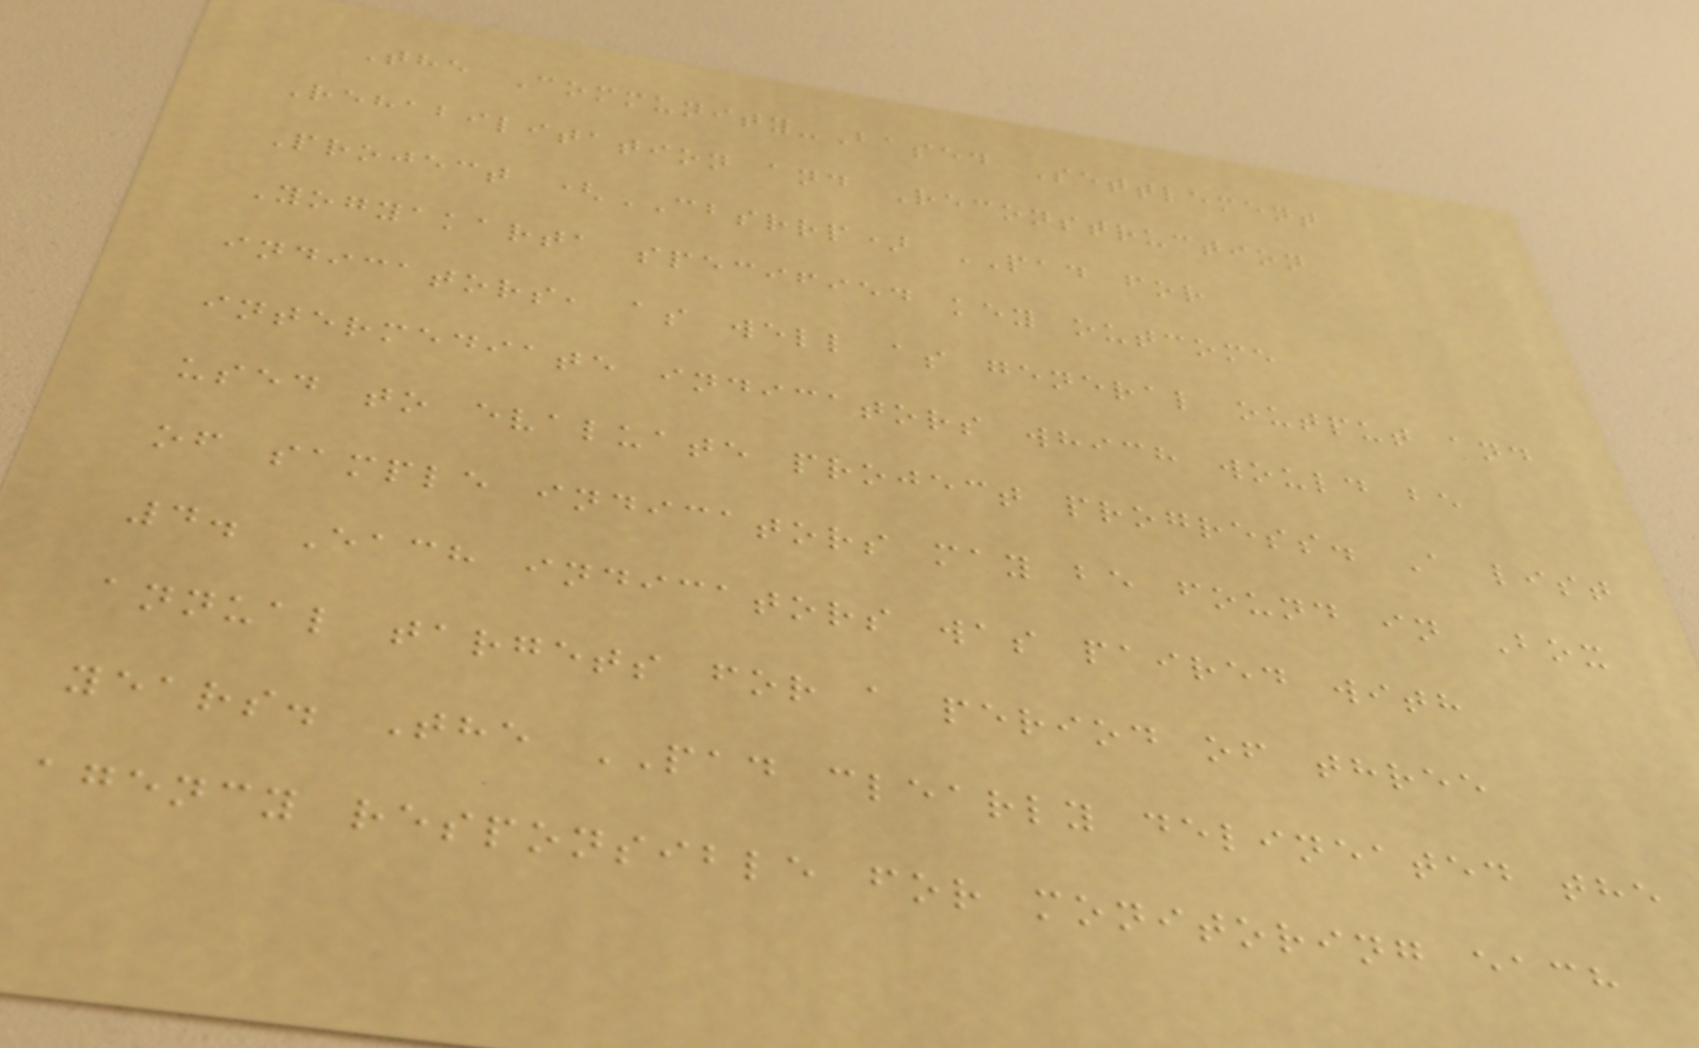The Community-Based Settlement
Rehabilitation and Reconstruction
Project (CBSRRP) PAD for
Yogyakarta specified key outcome
indicators, as well as general output and
intermediate indicators which would be
used to evaluate project progress. A list
of sample indicators may be found in Box
4. Each indicators was paired with
annual targets for a period of three
years. The PAD clearly delineated the
agency responsible for monitoring each
